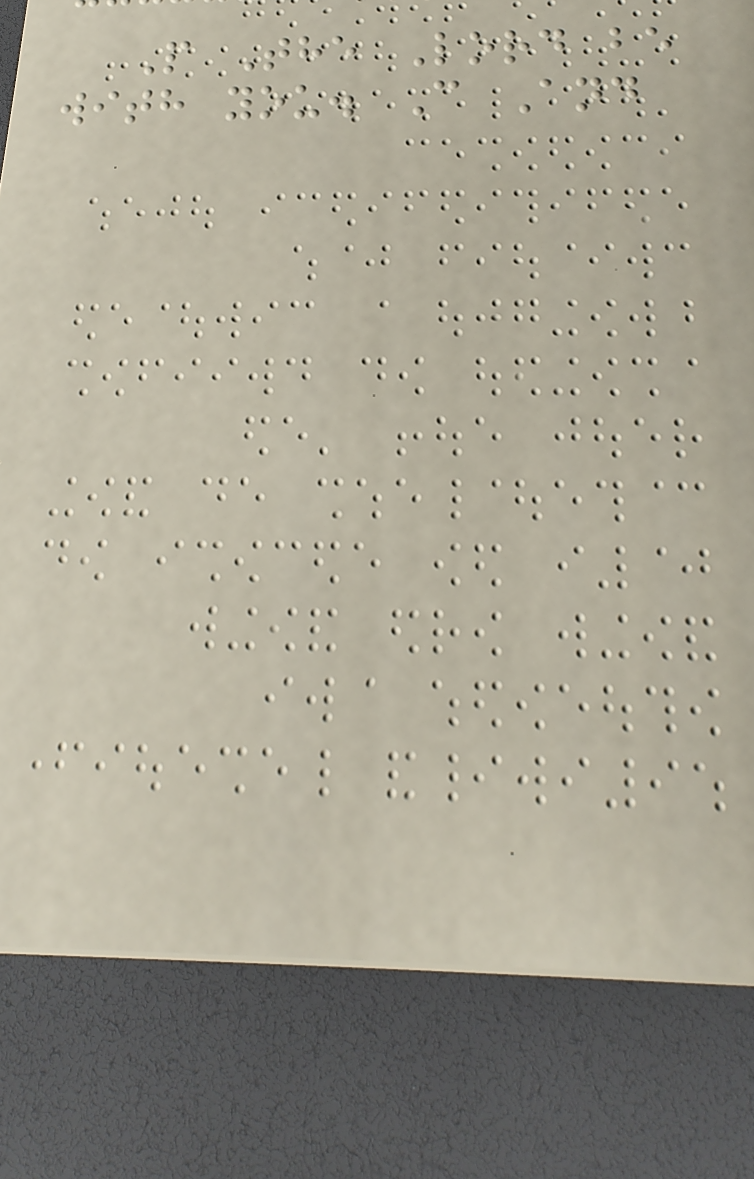P The Lord be
with you. C And
